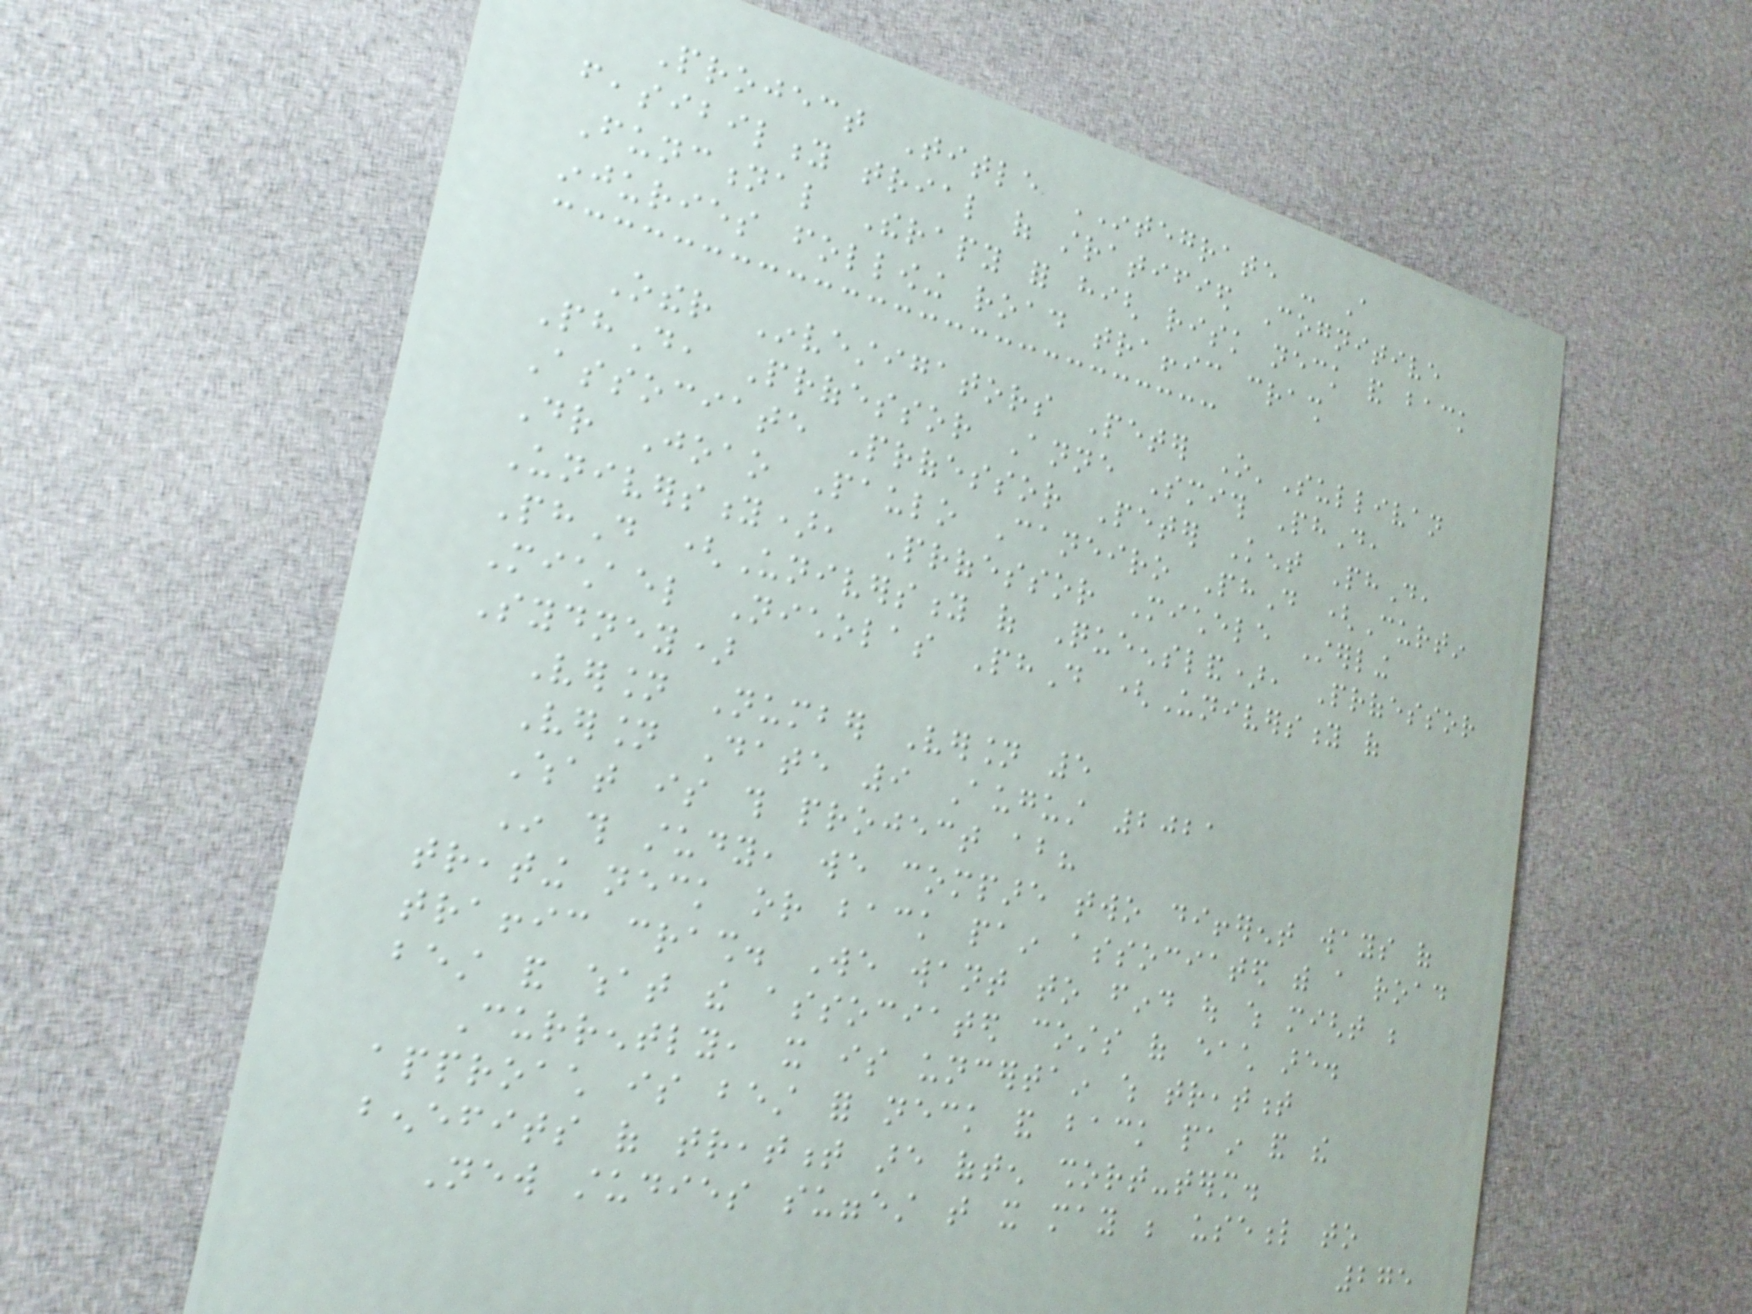Project Title INTEGRATE - A
feasibility trial of stratified Cognitive
Functional Therapy for high risk neck and back
injuries following road traffic crash
Other Investigators Peter O'Sullivan
PhD, Professor Anne Smith PhD,
Associate Professor Peter Kent PhD,
Dr Joao Paulo Caneiro PhD (Curtin
University), Professor Michele Sterling
PhD (University of Queensland), Professor
Michael Nicholas PhD (University of
Sydney)
Version Number Version 5
Version Date 9 August 2021
What is this project about?
In this study, we compare two different ways of
treating neck or back pain associated with a road
traffic crash. We want to find out which might be
best and what the associated costs of each are.
Currently, it is uncertain which treatment
approach is best for neck and back pain and the
benefits of treatment are often short-term.
New studies suggest that it may be useful to
275
